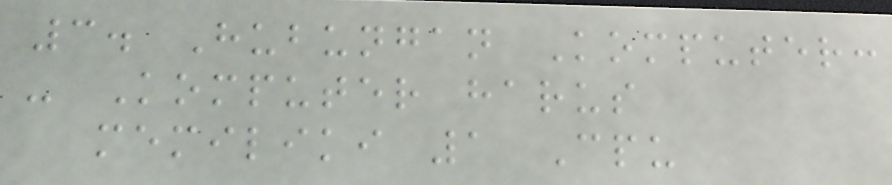3. Hubungan Komputer:
- Komputer harus
memiliki 1 Cpu
